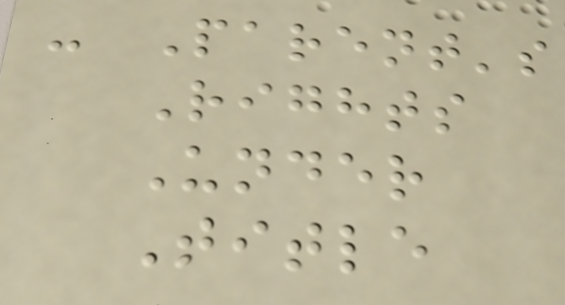- Parent's
Rights
Under
Title
